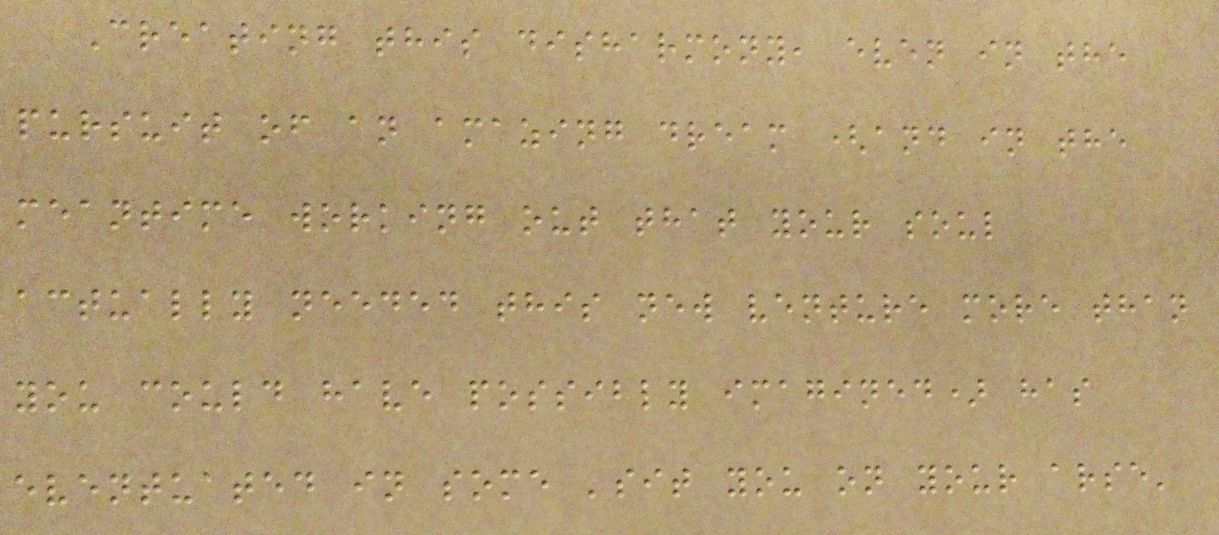Creating this disharmony, even in the
pursuit of an amazing dream (and in the
meantime working out that your soul
actually needed this new venture more than
you could have possibly imagined) has
eventuated in some 'sit you on your arse'
